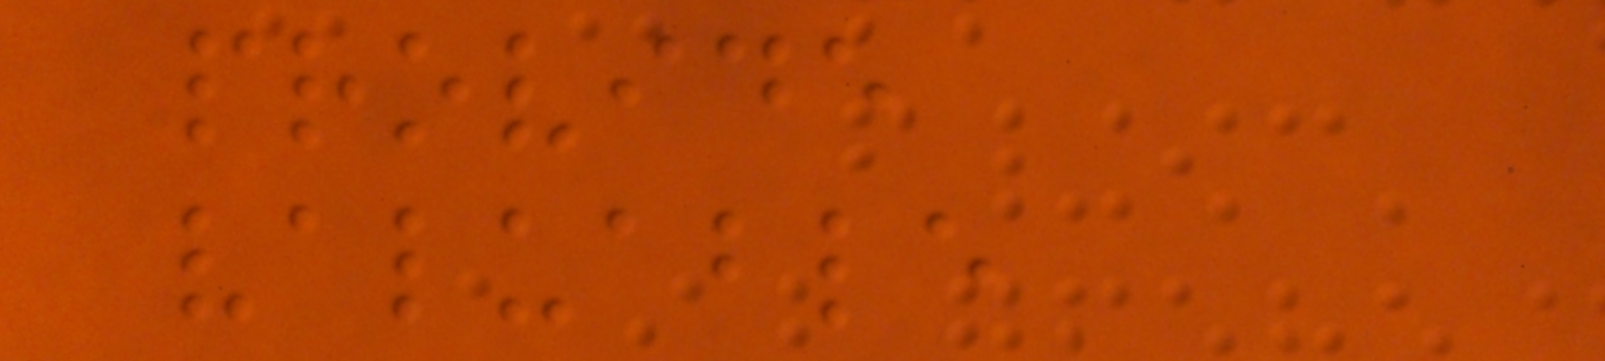provide
valuable
